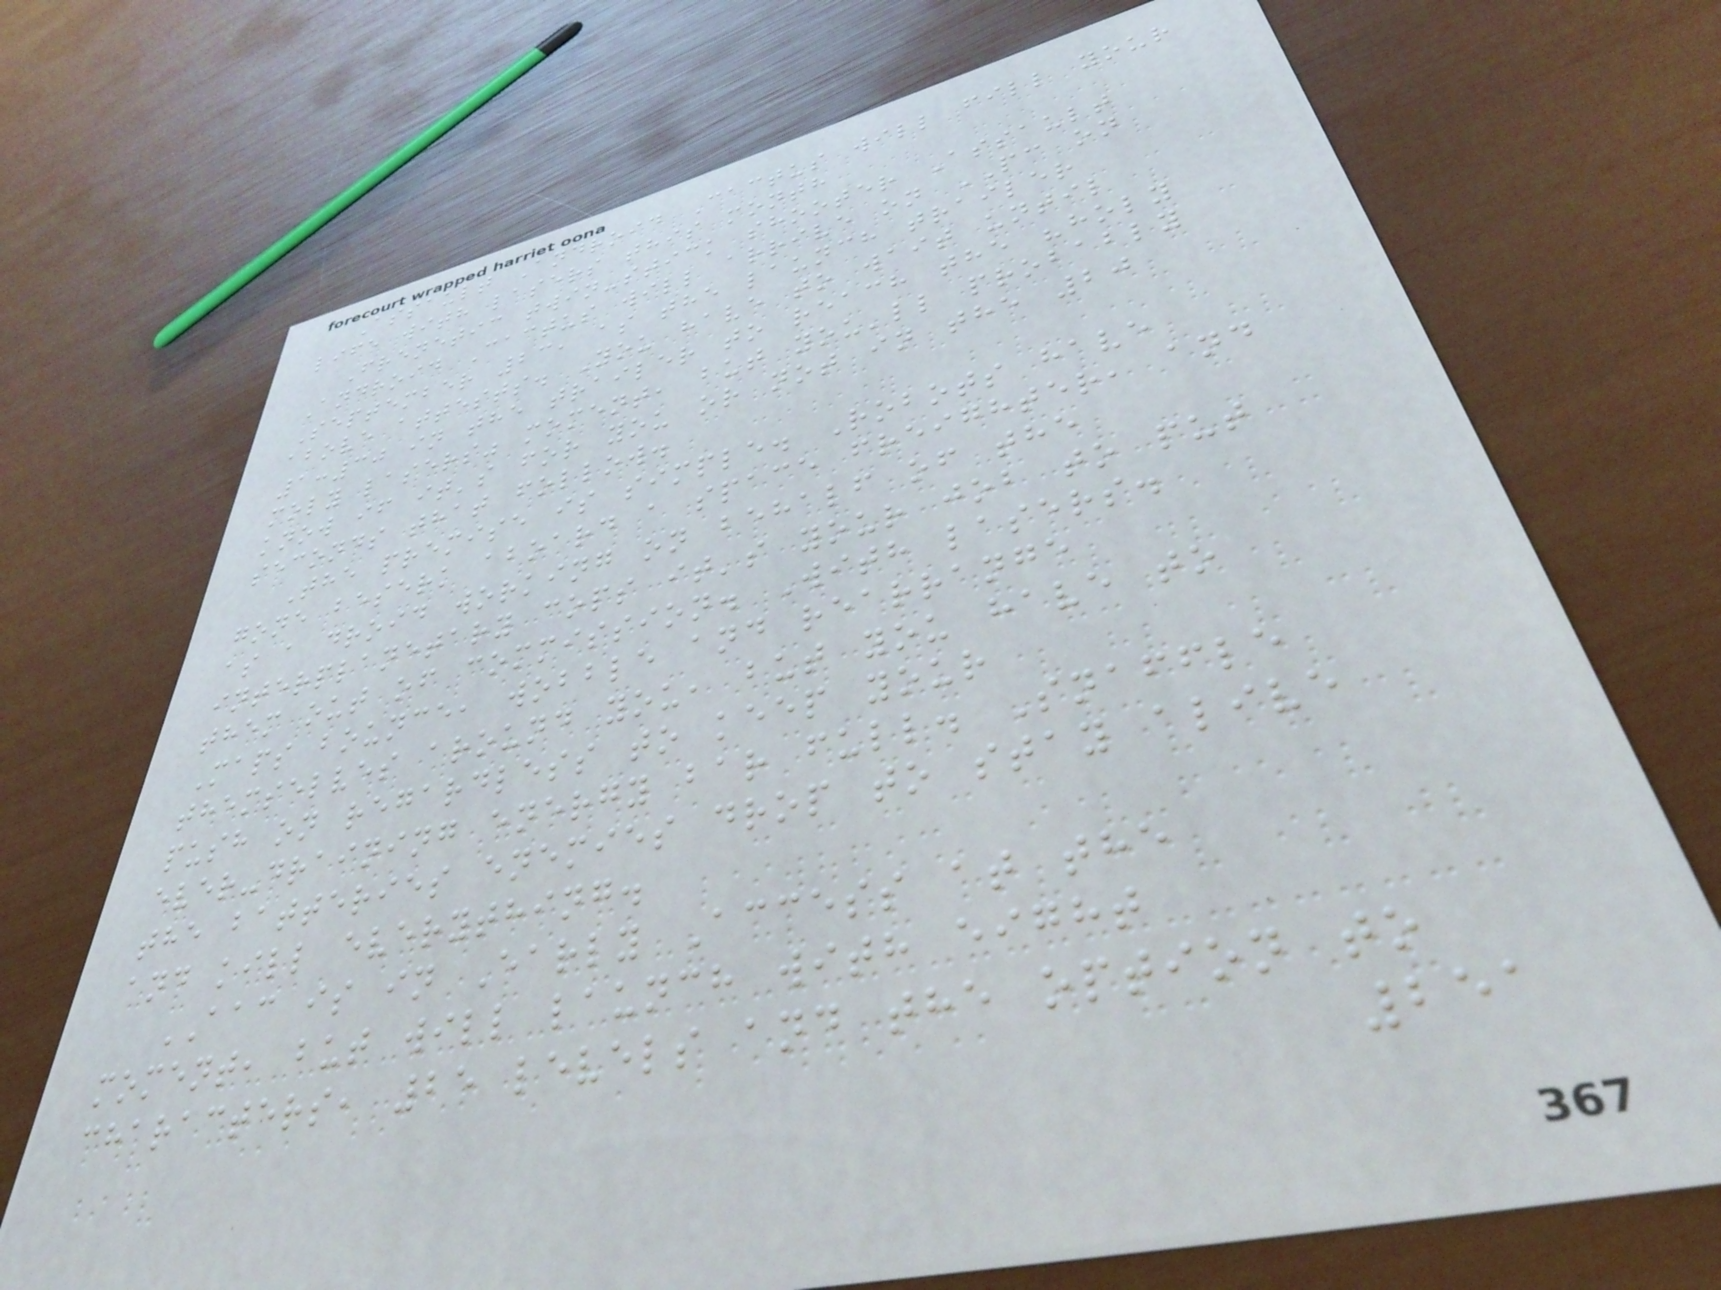Assault Android Cactus will fill your
life with lasers this month
Frenetic twin-stick shooter Assault
Android Cactus will arrive on PC on
September 23, as the launch trailer
above attests. You have to wait until
1:30 in the trailer to reach the "holy
moly lasers" moment, but you'll probably
know if it's for you or not in the 20
seconds that follow.
The premise is simple. Robots have
gone beserk aboard a space freighter, and
as a droid working on behalf of the
interplanetary cops it's your job to put
them out of commission. With lasers.
Maps bounce, wobble and rearrange
themselves around you, but you have to
push on regardless to keep your
ever-draining energy bar full. Snaffle
the batteries enemies drop to stay alive
and kill everything.
AAC is in Early Access at the
moment, but will launch with eight
characters, 25 levels and the option to
251
